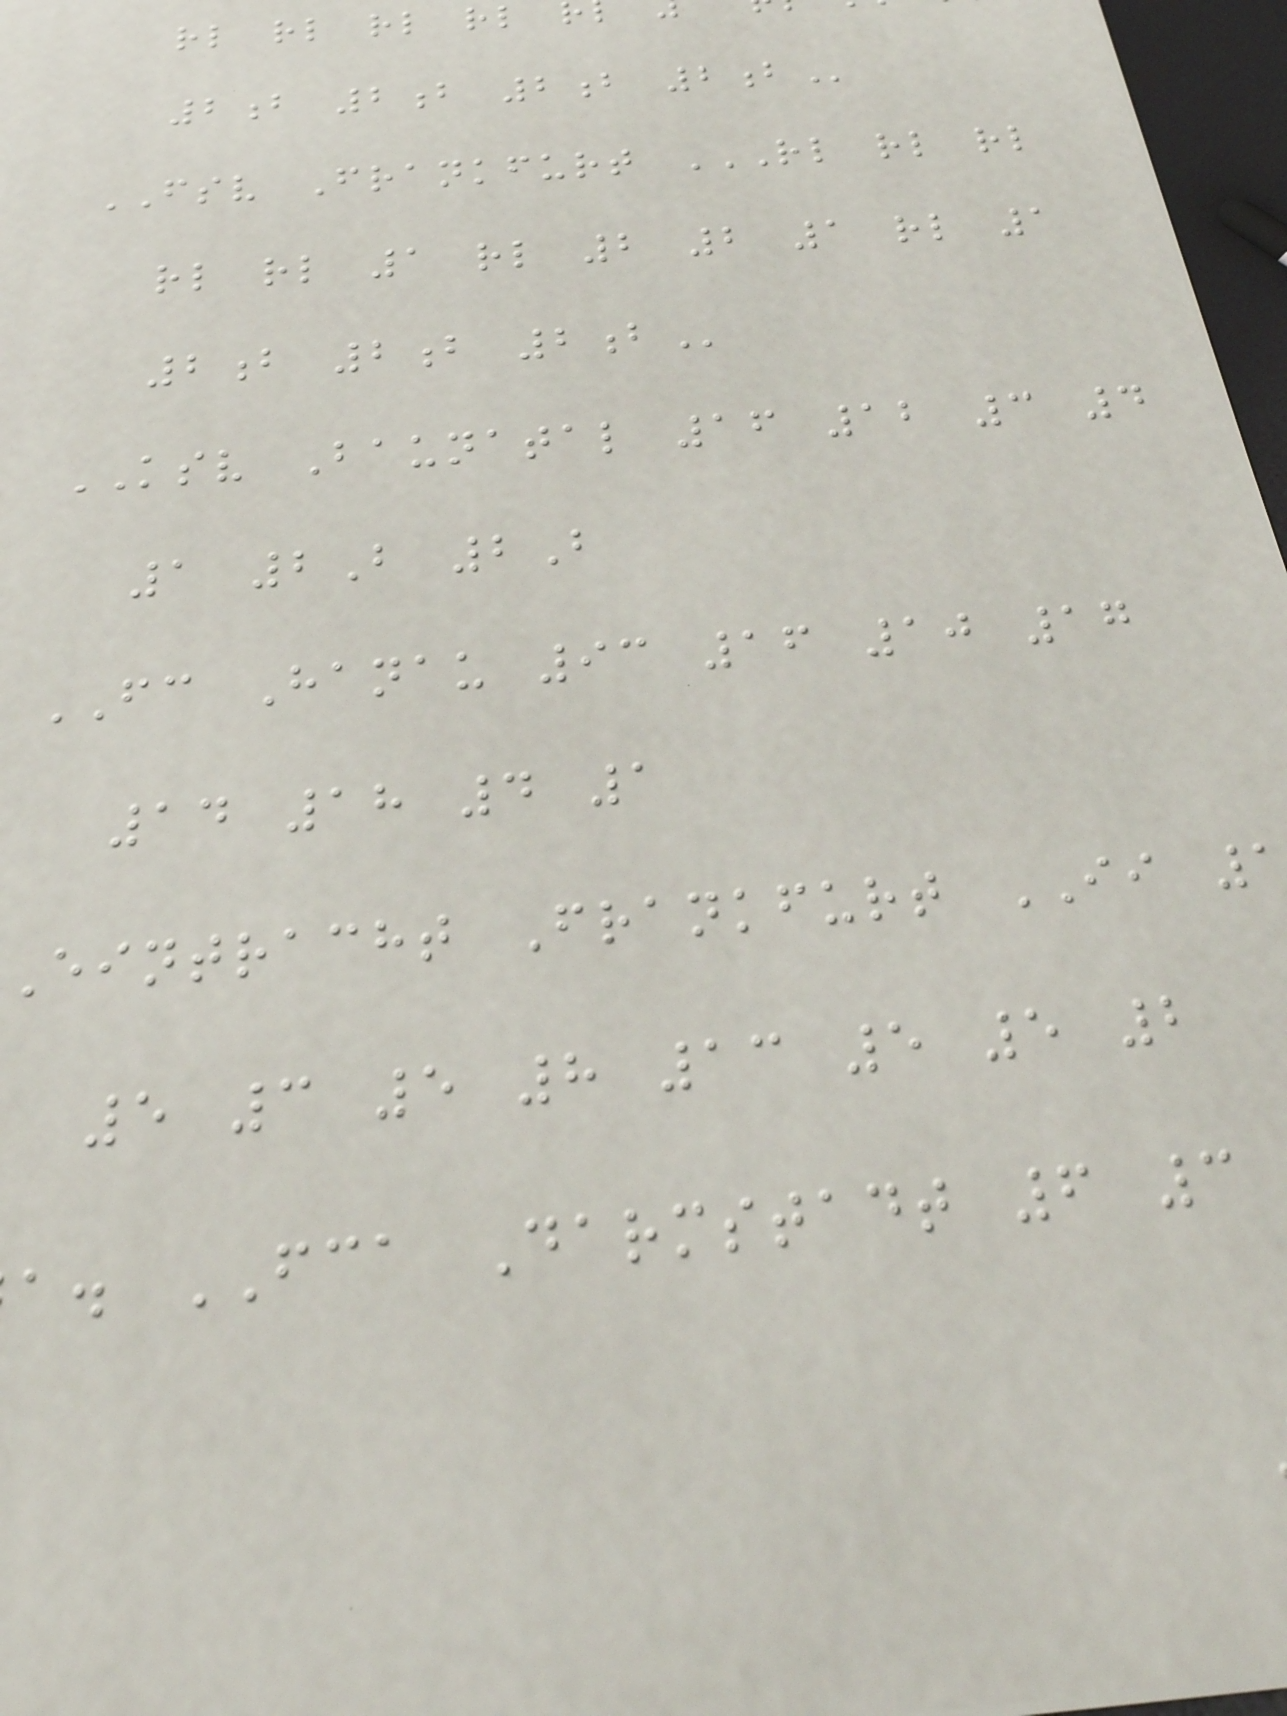rl rl rl rl
2b 2b 2b
FSV Frankfurt RL RL RL
rl rl 1 rl 2 2 1 rl 1
2b 2b
KSV Baunatal 16 12 3 4
1 2B 2B
FC Hanau 93 16 10 17
14 18 4 1
Eintracht Frankfurt II
5 3 5 8 13 5 5 2
a. FCA Darmstadt 6 3
